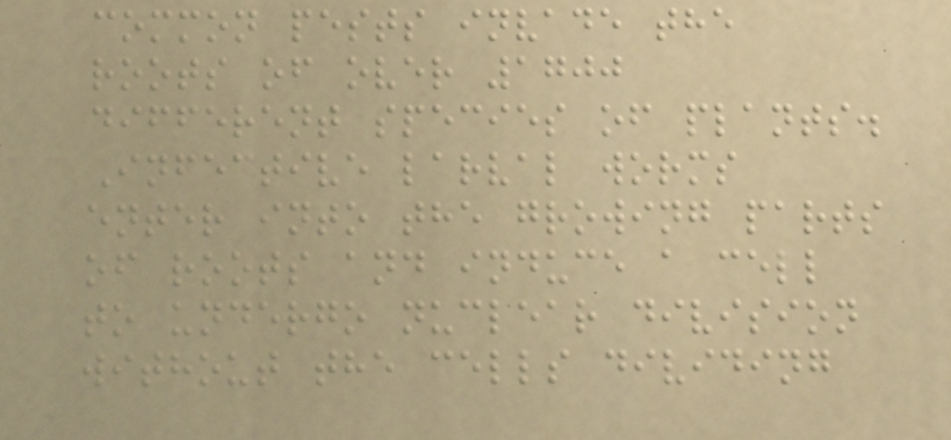common pests invade the
roots of over 1700
different species of plants.
Infective larval worms
enter into the growing parts
of roots and induce a cell
to undergo nuclear division
without the cells dividing
